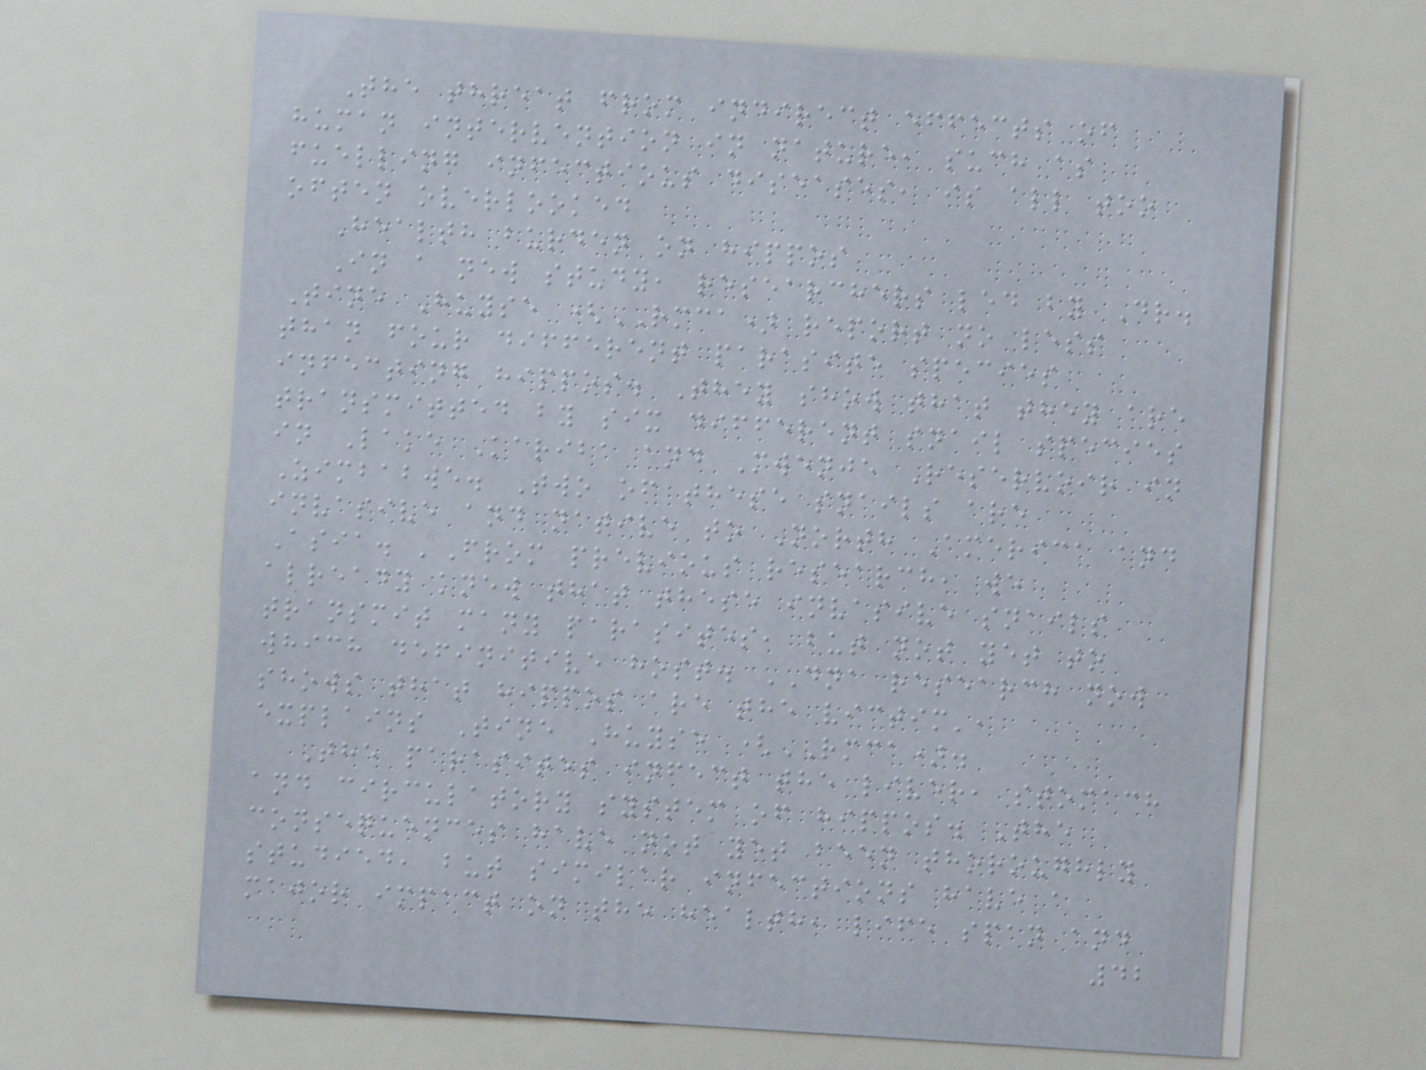The threat from indirect effects of
human intervention in nature, such as
fuelling infectious diseases, is all too
often overlooked
Health burden on hippos
In a new study, researchers led by Dr.
Tine Huyse (RMCA) report no less
than four different parasite species
infecting hippos. They show that they are
transmitted by six different snail species
in Lake Kariba and Mwenje Reservoir in
Zimbabwe. Two of these snails are
invasive and native to North America and
Asia. 'From previous research, we
already knew that these invasive snails
transmit many parasites, but not yet to
which definitive host. DNA research now
shows that hippos are the victim',
explains Tine Huyse (RMCA).
The parasites infect the liver, stomach
and circulatory system of hippos. The
consequences have not yet been thoroughly
studied, but similar infections have a
major impact on the health, life span and
42
